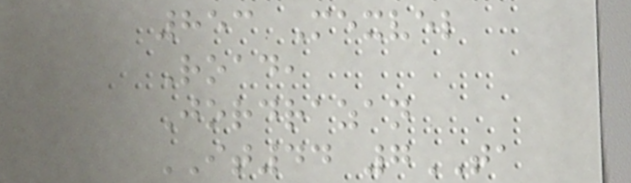853 Mexvel
Road,
Jordrazan
IT44 7TA
